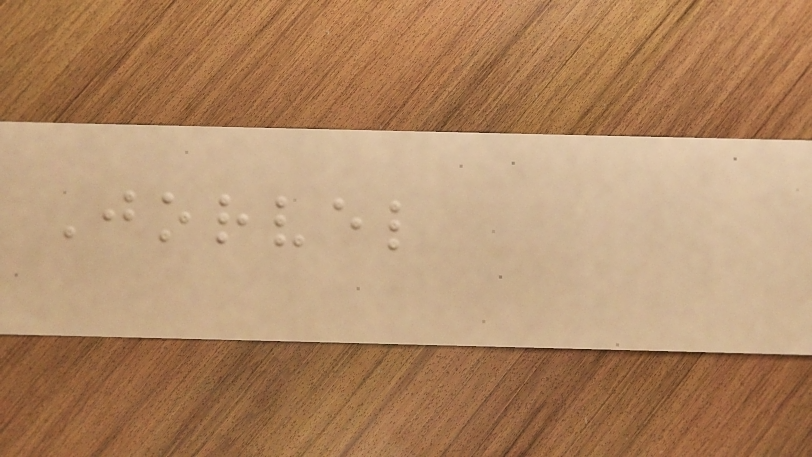Jorvel
